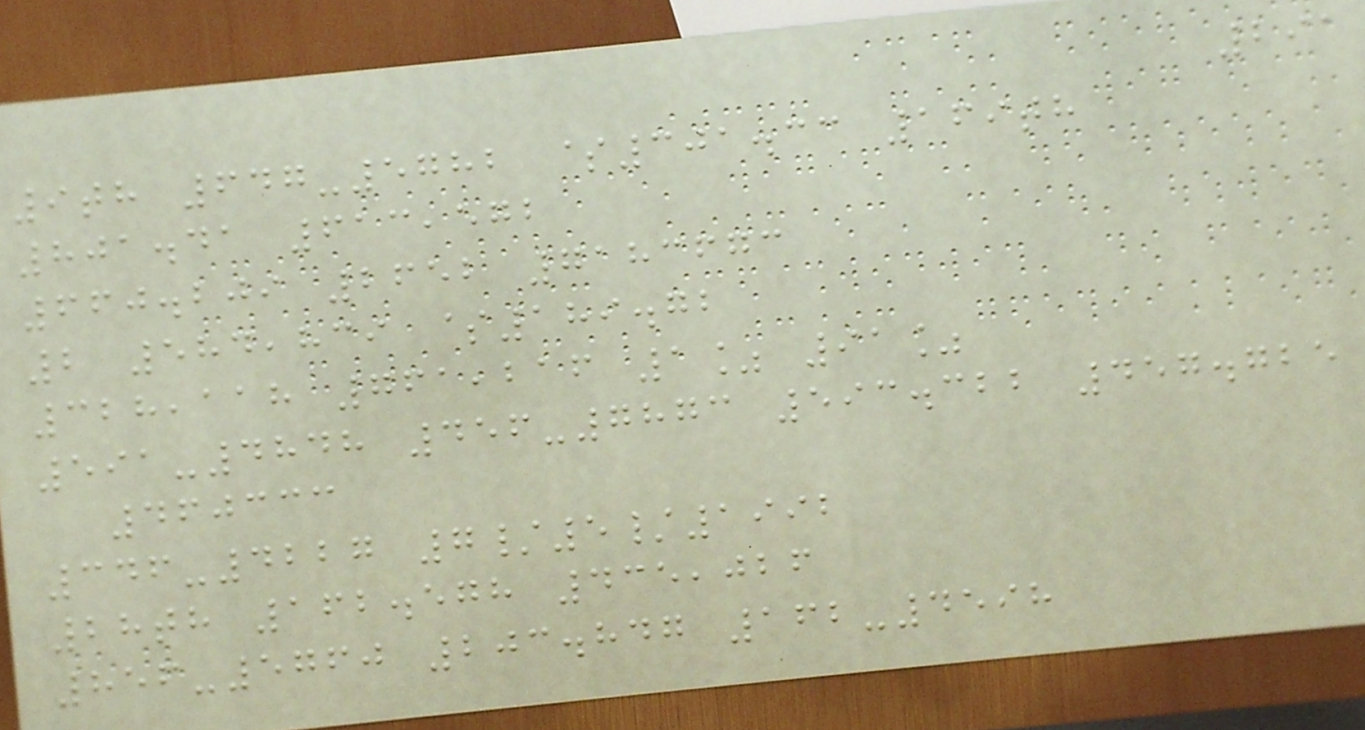291
9th 647-5782 $301.33 169th
801.41 613,572
660.209 2652 7183673
2 584,839 $189.72
328,118 761,216 1% 91%
591-4848 456-7873 593.322 457.725
460333
346-4227 7/5/1992
28th 162.578 435,026
856-5760 203.847 162-4598
